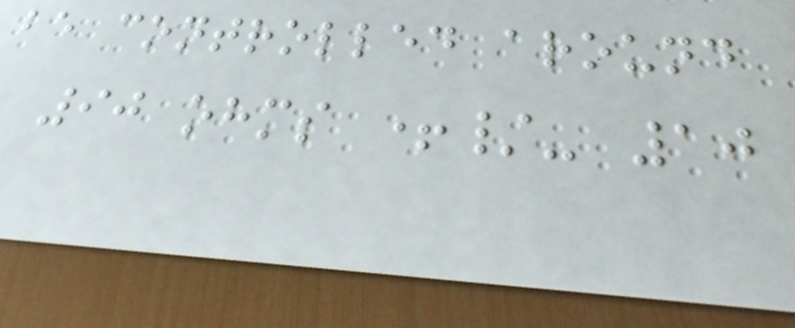be controlled around
90 ohms +/- 10
